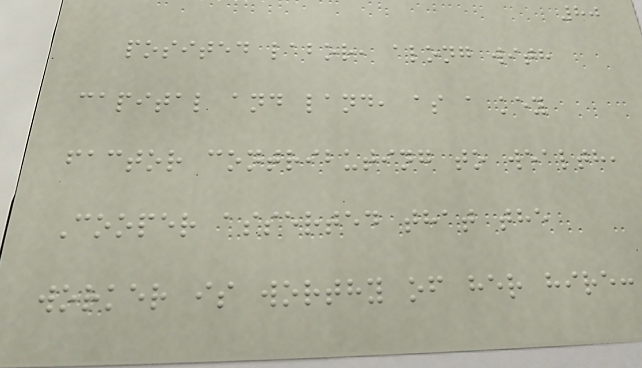80
posited labor, along with
capital and land, as a key
factor contributing to wealth,
Cooper asserted that the
worker is worthy of her hire:
